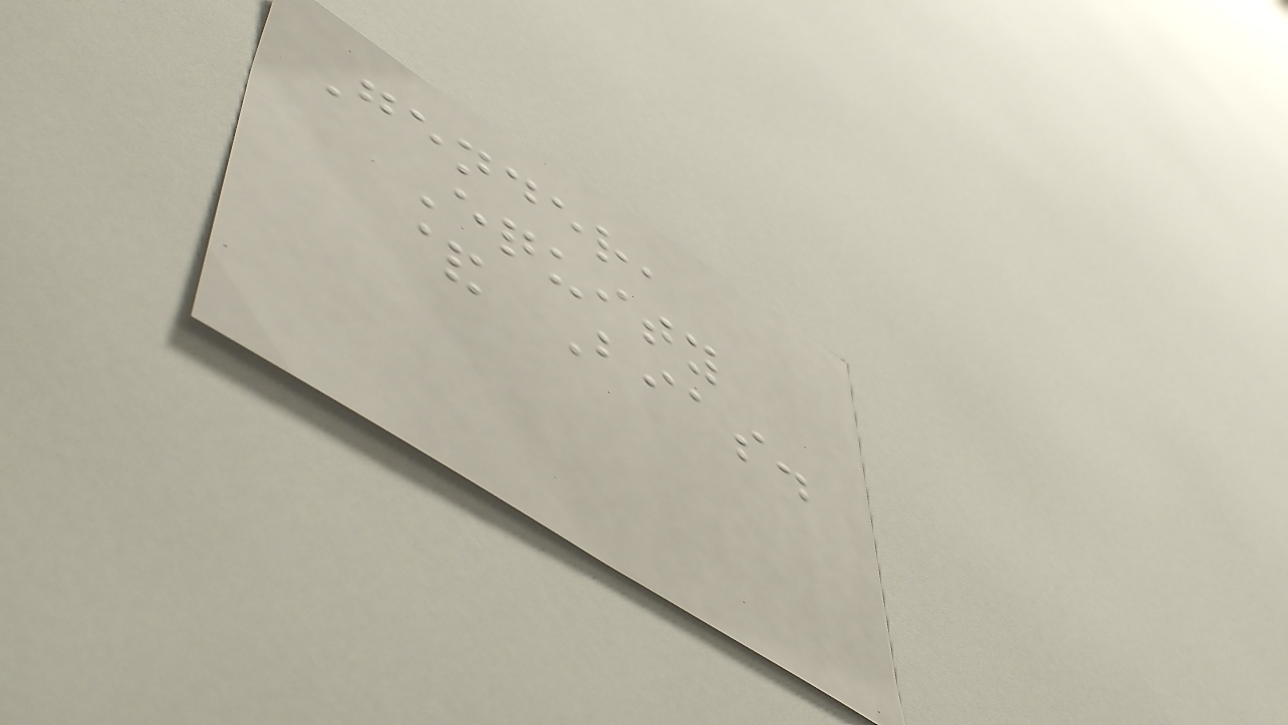Gender,
Equity
& Bias.
